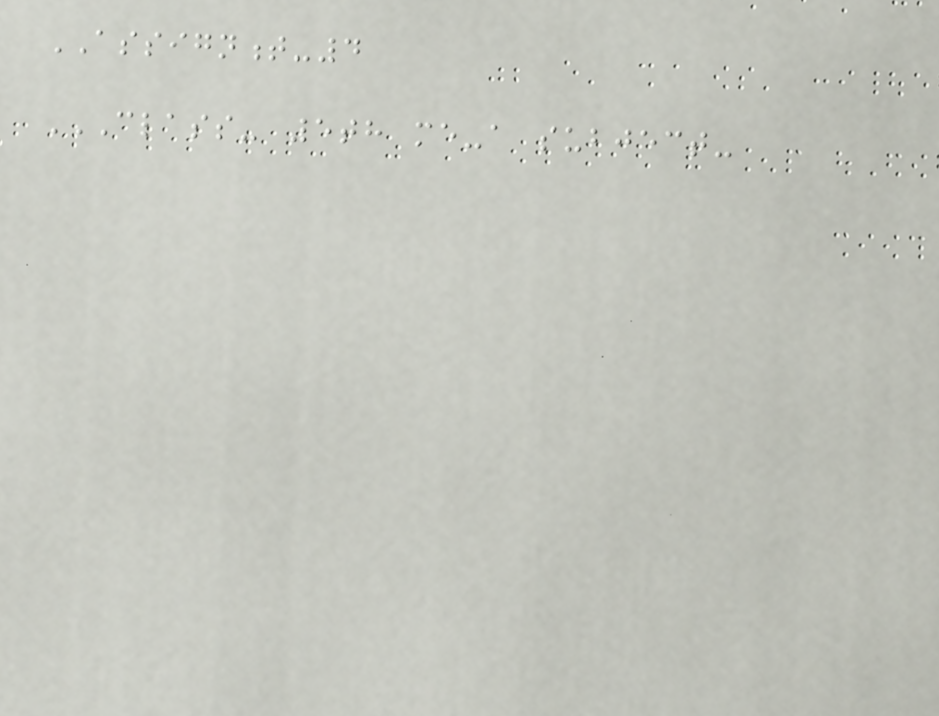ASSIGNMENT-4
CLASS- 5TH ME-A SUBJECT-
